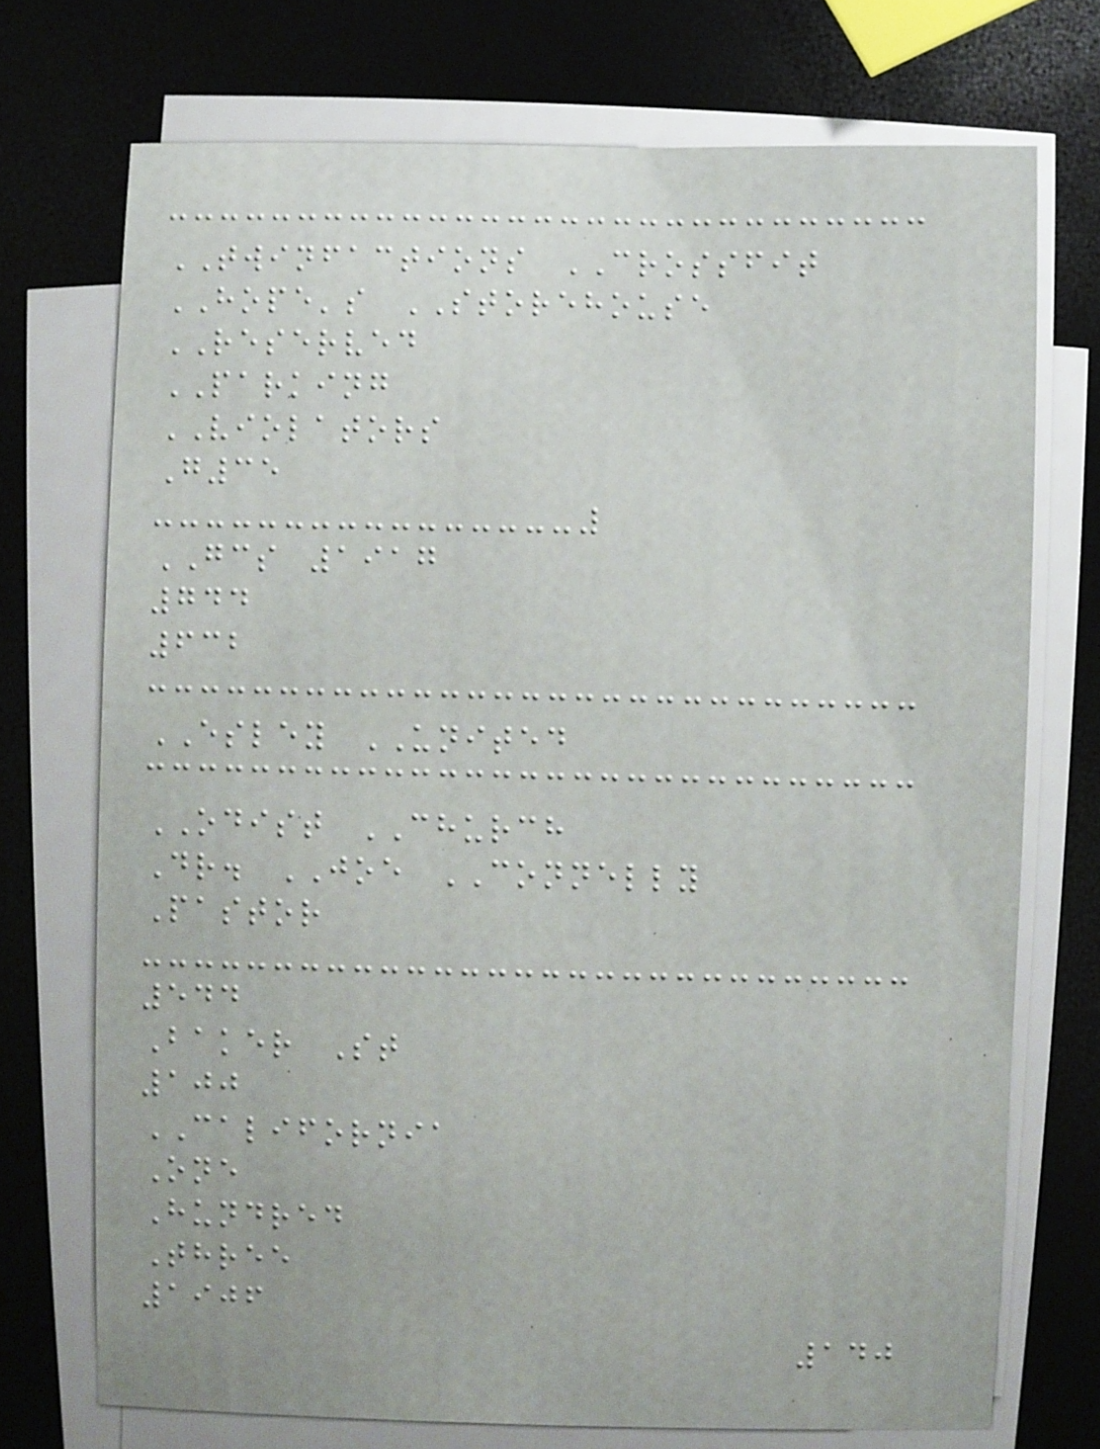TWINFACTIONS CROSSFIT
HOPE's STOREHOUSE
RESERVED
PARKING
VIOLATORS
G35
GCS 1917
744
632
ESLEY UNITED
ODIST CHURCH
Dr. JOE CONNELLY
Pastor
544
Baker St
100
CALIFORNIA
One
Hundred
Three
1906
140
